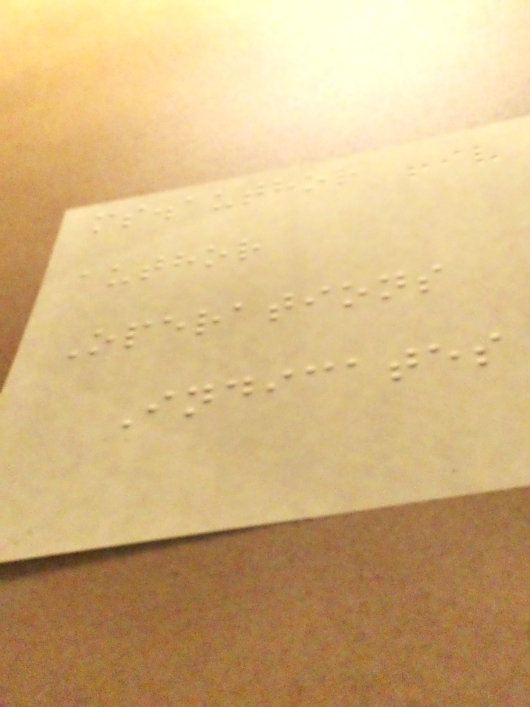ms.author
author
Operations
Indicates
